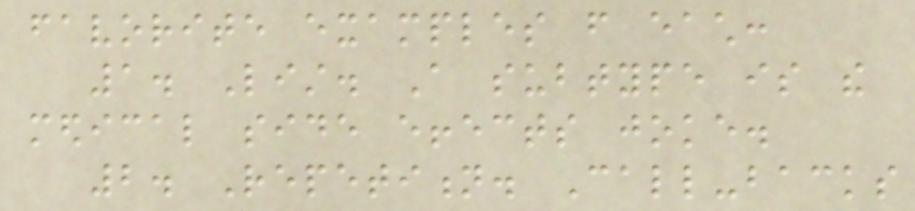favorite examples from each:
1. List. A subtype is the
medical side effects joke.
2. Repetition. Call-backs
